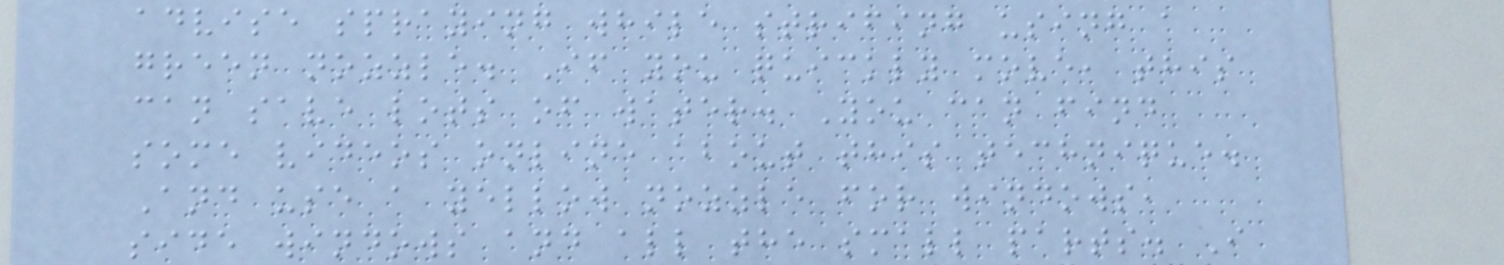advise spraying while strifing using a
green nozzle. If you quickly move, this
can save lots of water. You can find
some videos online about this technique.
And use a yellow nozzle for windows,
side windows and all the small parts. I
